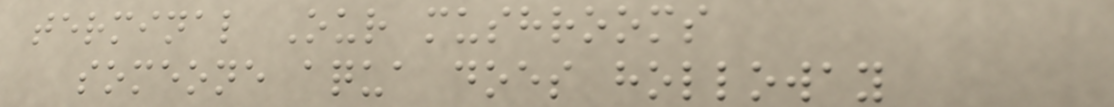terminal Our mushrooms
someone aqua does holloway
